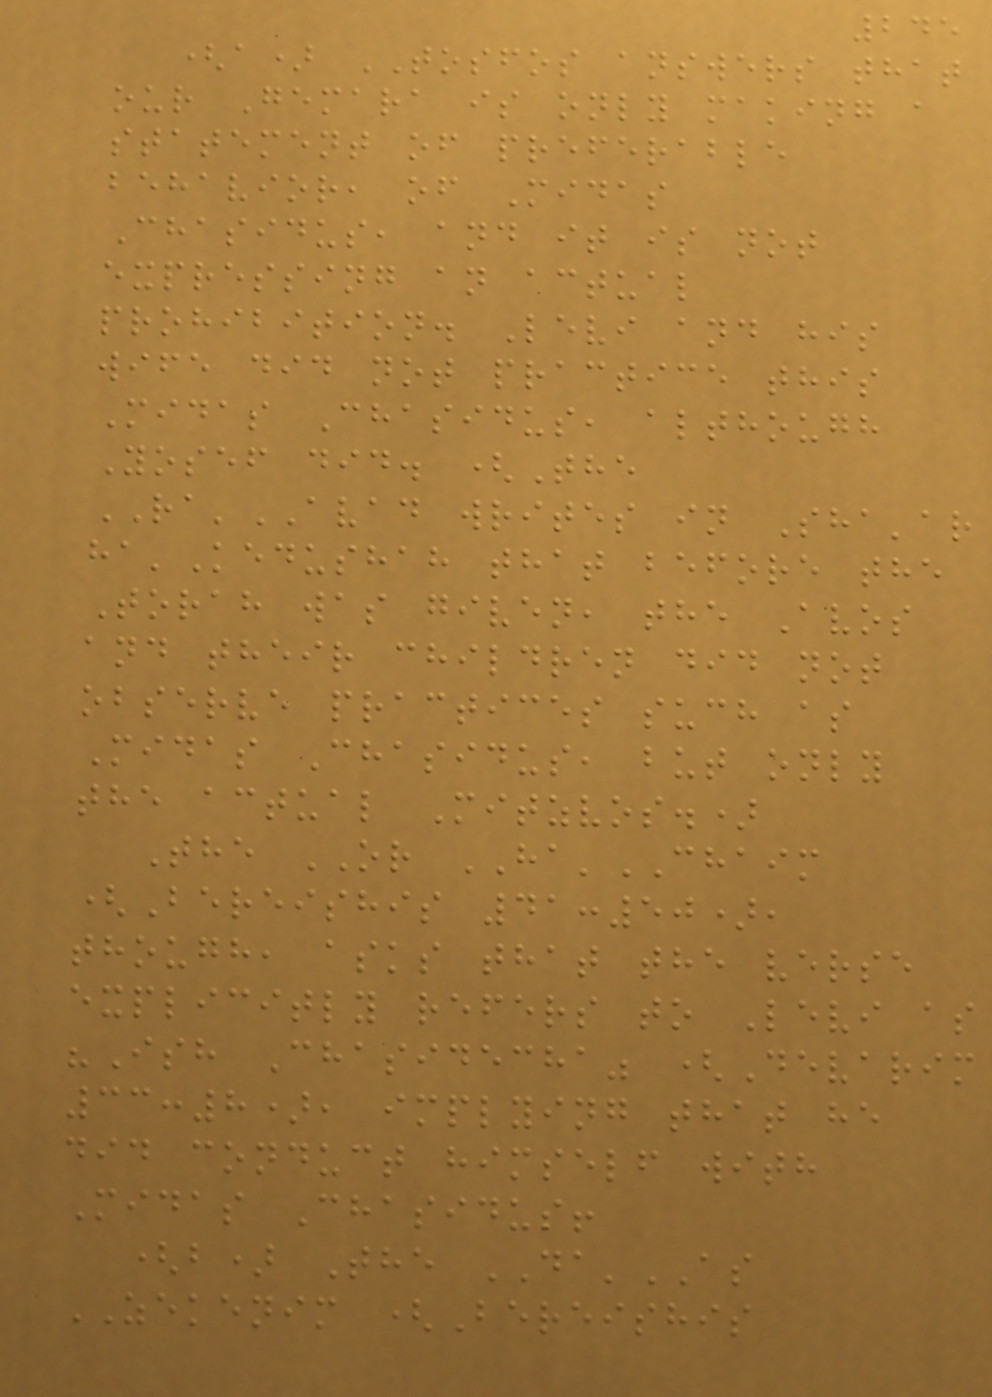245
(a) TOSFOS answers that
our Gemara is only making a
statement of preferable
behavior, of Midas
Chasidus, and it is not
expressing an actual
prohibition. Levi and his
wife did not practice this
Midas Chasidus, although
Yosef did. (The
RA'AVAD writes in Sha'ar
ha'Kedushah that before the
Torah was given, the Avos
and their children did not
observe practices such as
Midas Chasidus, but only
the actual Mitzvos.)
The OR HA'CHAIM
(Bereishis 41:50),
though, asks that the verse
explicitly refers to Levi as
"Ish Chasidecha" (Devarim
33:8), implying that he
did conduct himself with
Midas Chasidus!
(b) The DA'AS
ZEKENIM (Bereishis
